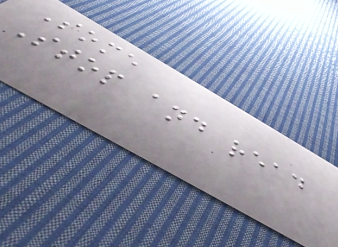Some
Stop and read
